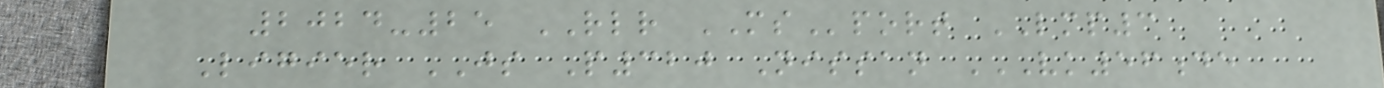2024-25 RLR MSport LMP3
Ligier JS P320 Nissan VK56DE
